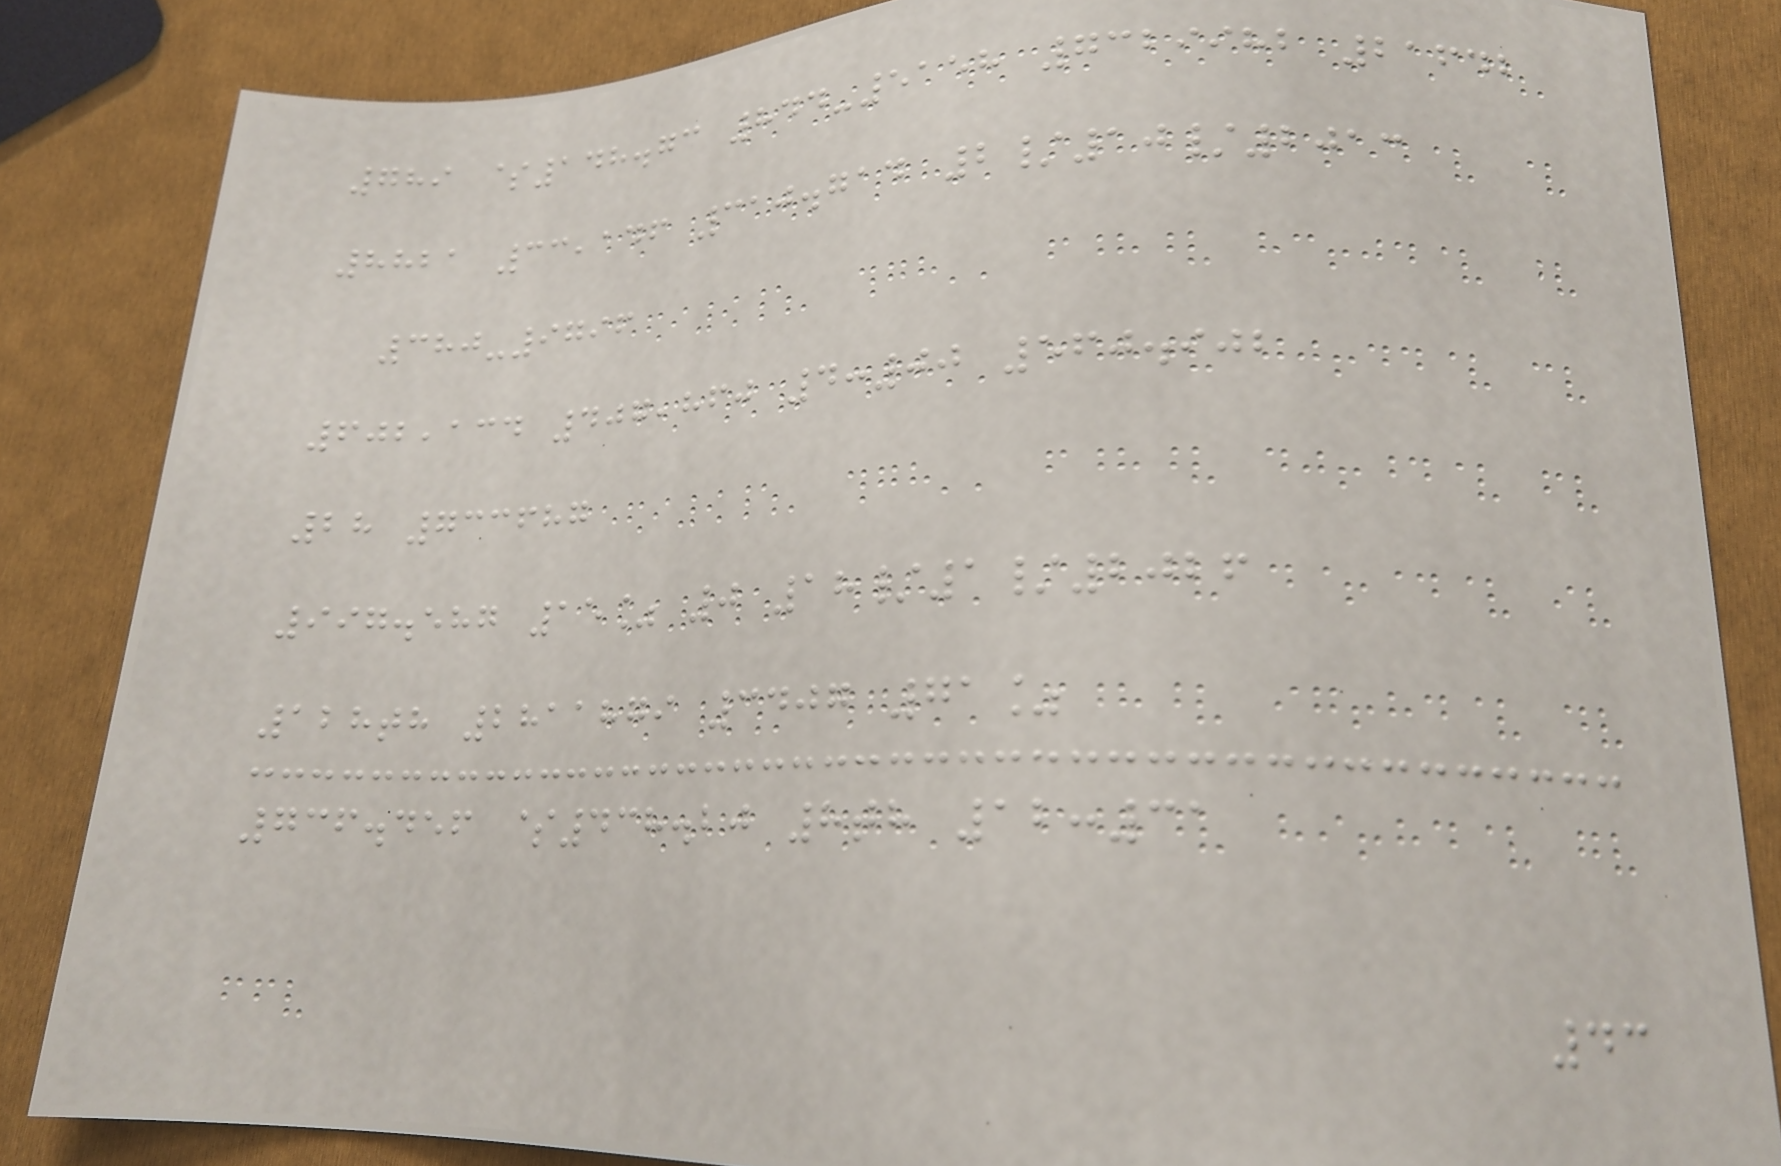789 $148.73 844-5158 7329982 21642
8821 33,146 310.714 2/10/2013
380-9796
602,134 407,860 4:00 560.902
28 733687
997.587 15% 0 18/1/2026
128th 2811879 3407 71%
736.456 $438.20 8th 12:31
43
